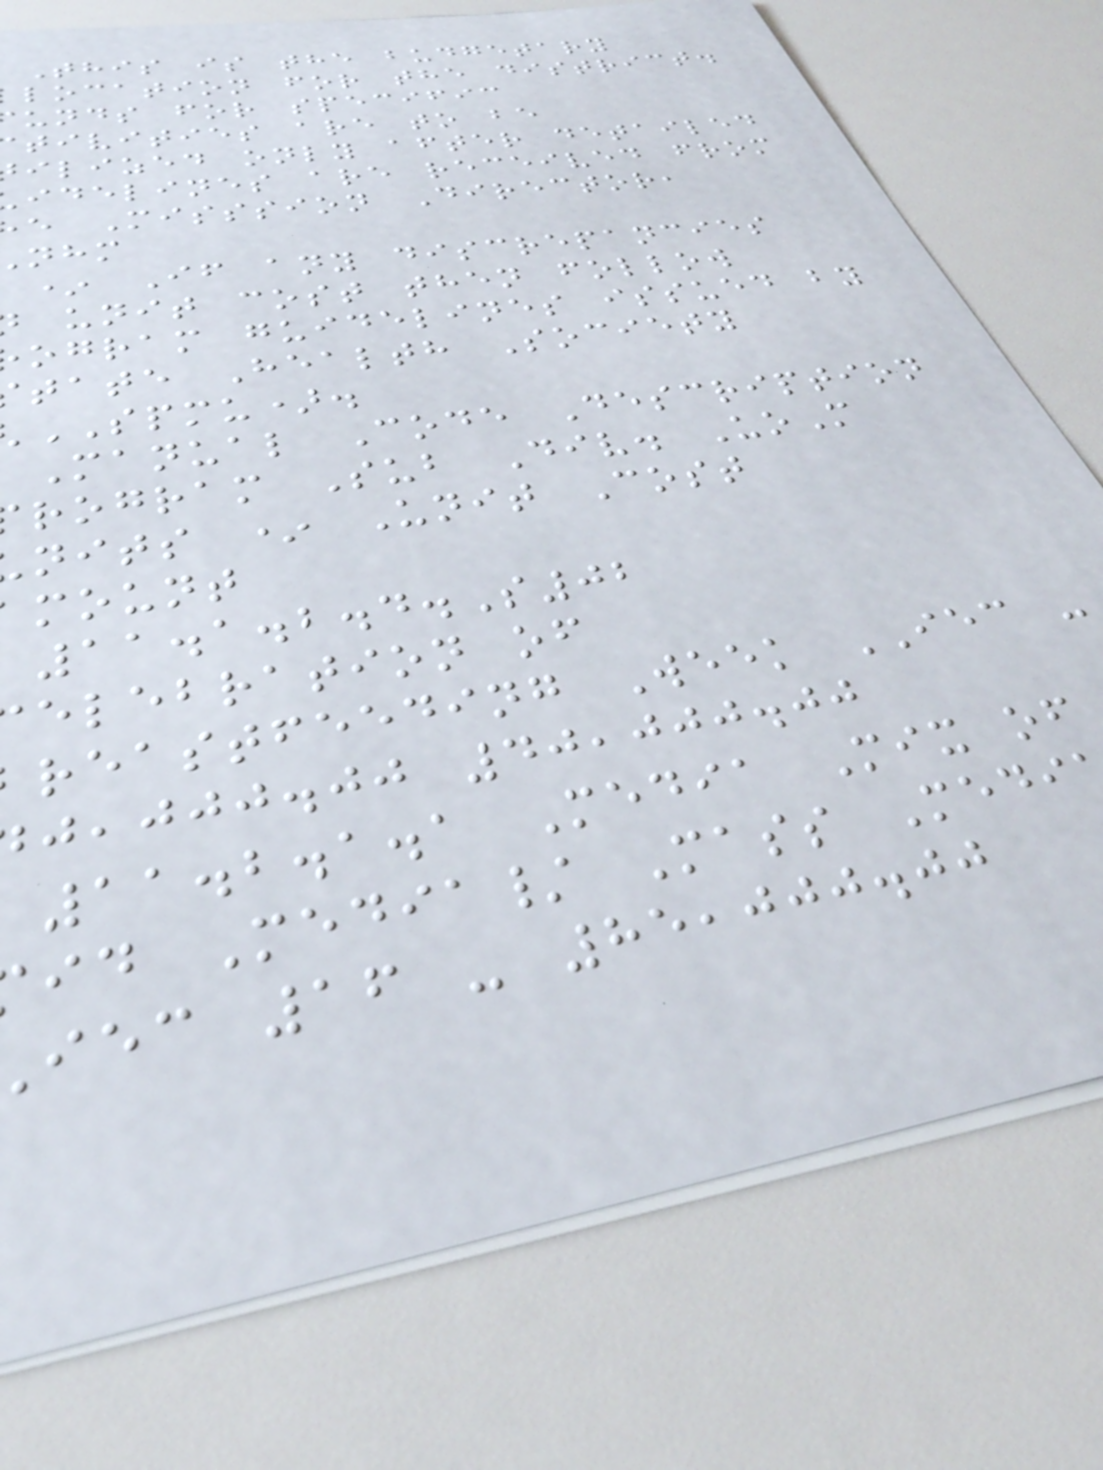This is the budgetary
location for the district.
unds for specific
tivities are to be
ilized only after detailed
idelines are received from
e Misssion Director,
* If any discrepancies
unit cost then follow
ogram guidelines issued by
tate Health Society
SPMU).
Manual Code Description
rogram Sub Div. UoM
nits * Unit Cost
mount
11.1.2.4.S02
elebration of
reastfeeding Week IEC -
,jjj.jj 40,000.00
11.2.1.1 Media Mix of
id Media/ Mass Medi
iec 16 - 85,000.00
